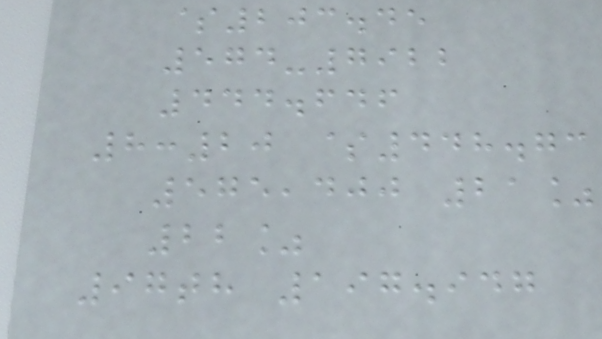$203.45
574-7922
444.646
8:20 $448.73
575,400 21%
22%
97th 197.947
